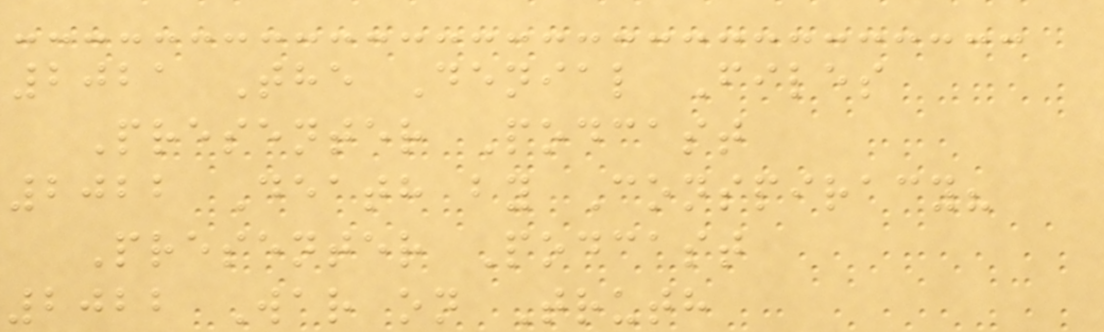2021 The Denial Files
Presenter Podcast
2022 Death by Conspiracy?
Presenter Podcast
2022 War on Truth
